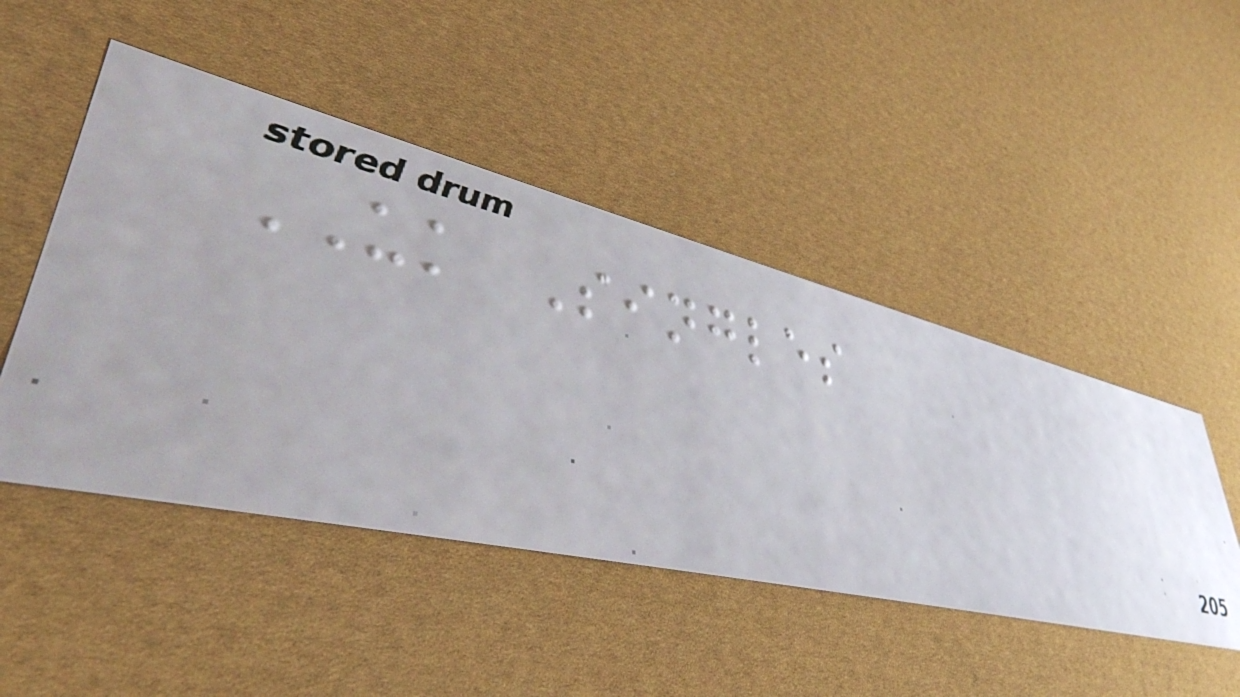UK Singles
